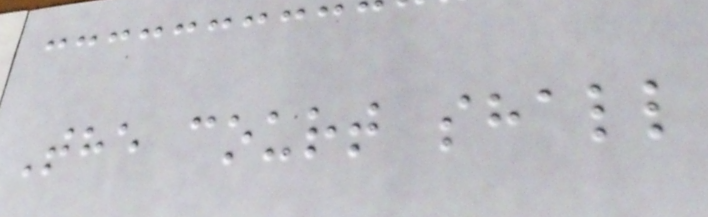The court shall
